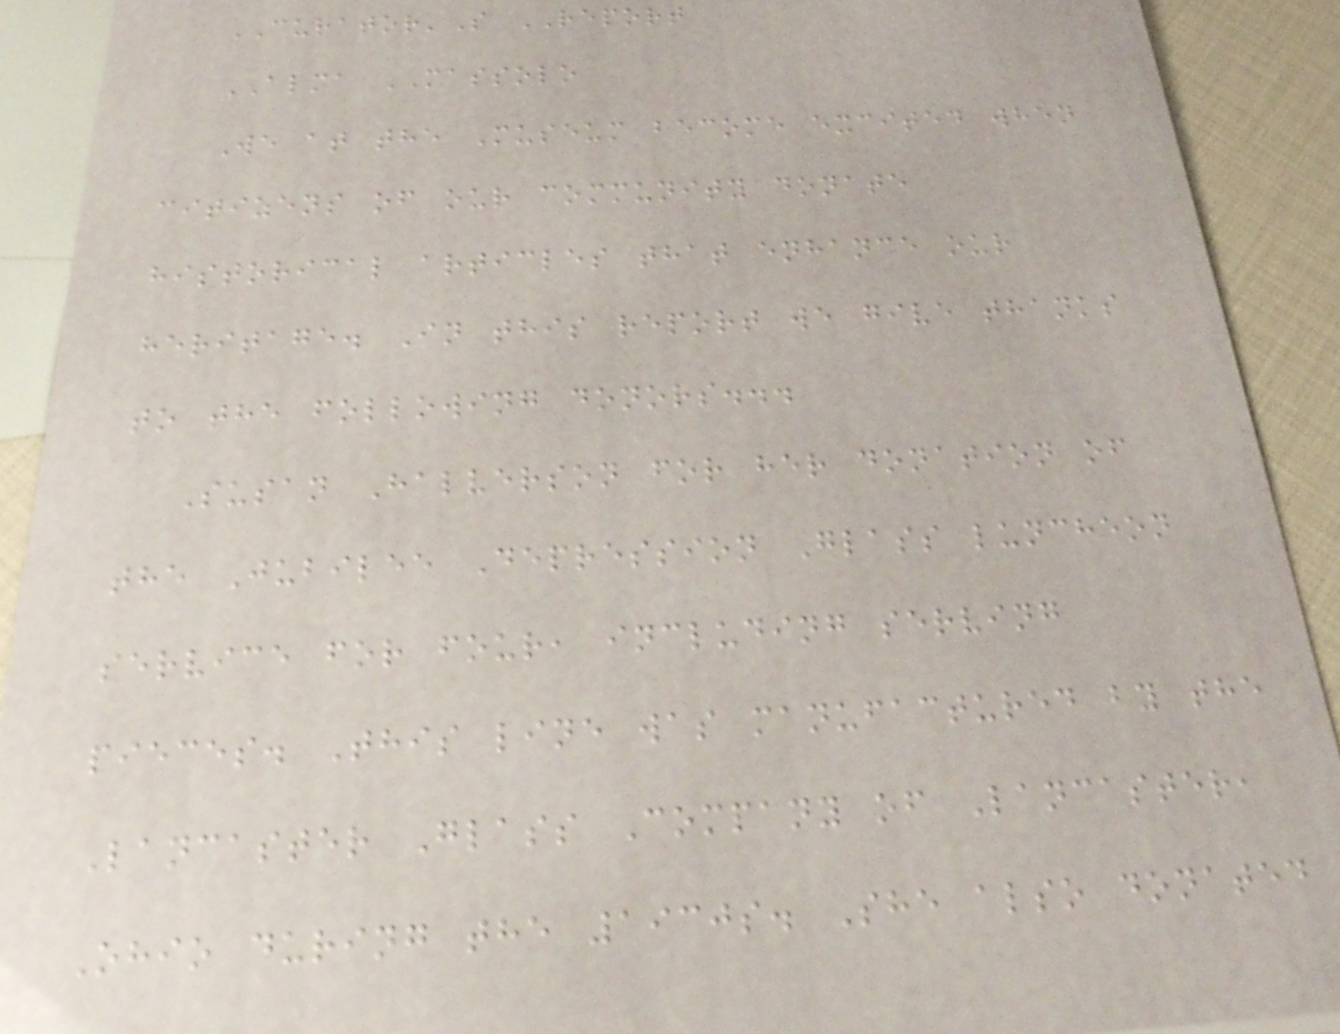CURATOR'S REPORT
ALMA MASSOLO
We at the Museum become excited when
citizens of our community donate
historical articles that enhance our
heritage. In this report we give thanks
to the following donors...
Susan Halverson for her donation of
the Jubilee Depression Glass luncheon
service for four, including serving
pieces. This line was manufactured by the
Lancaster Glass Company of Lancaster,
Ohio during the 1930s. She also donated
